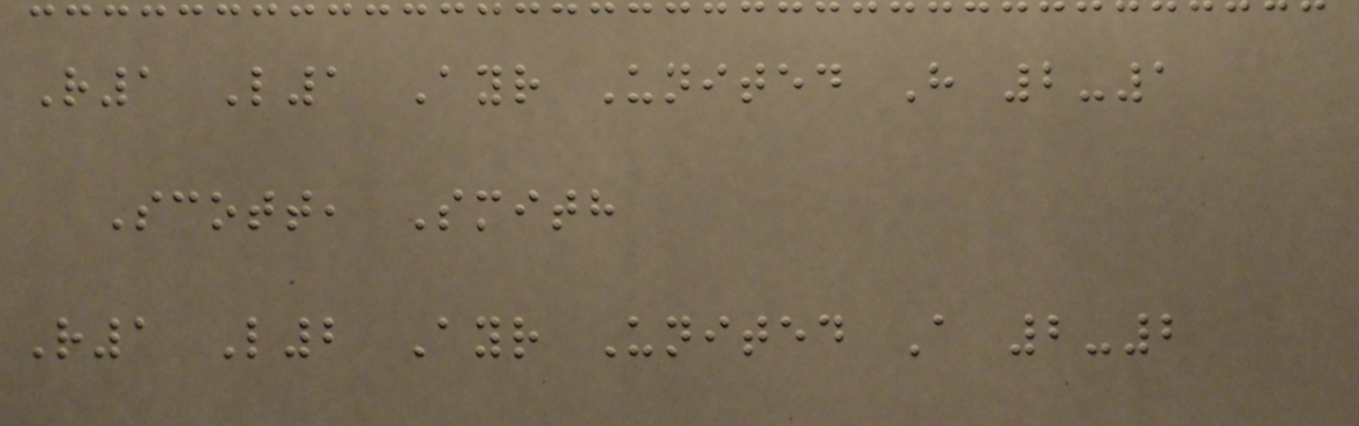R1 L1 Ayr United H 2-1
Scott, Smith
R1 L2 Ayr United A 2-2
